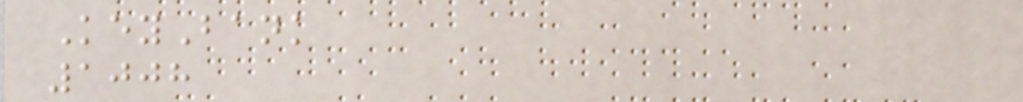KeyBank
1008
